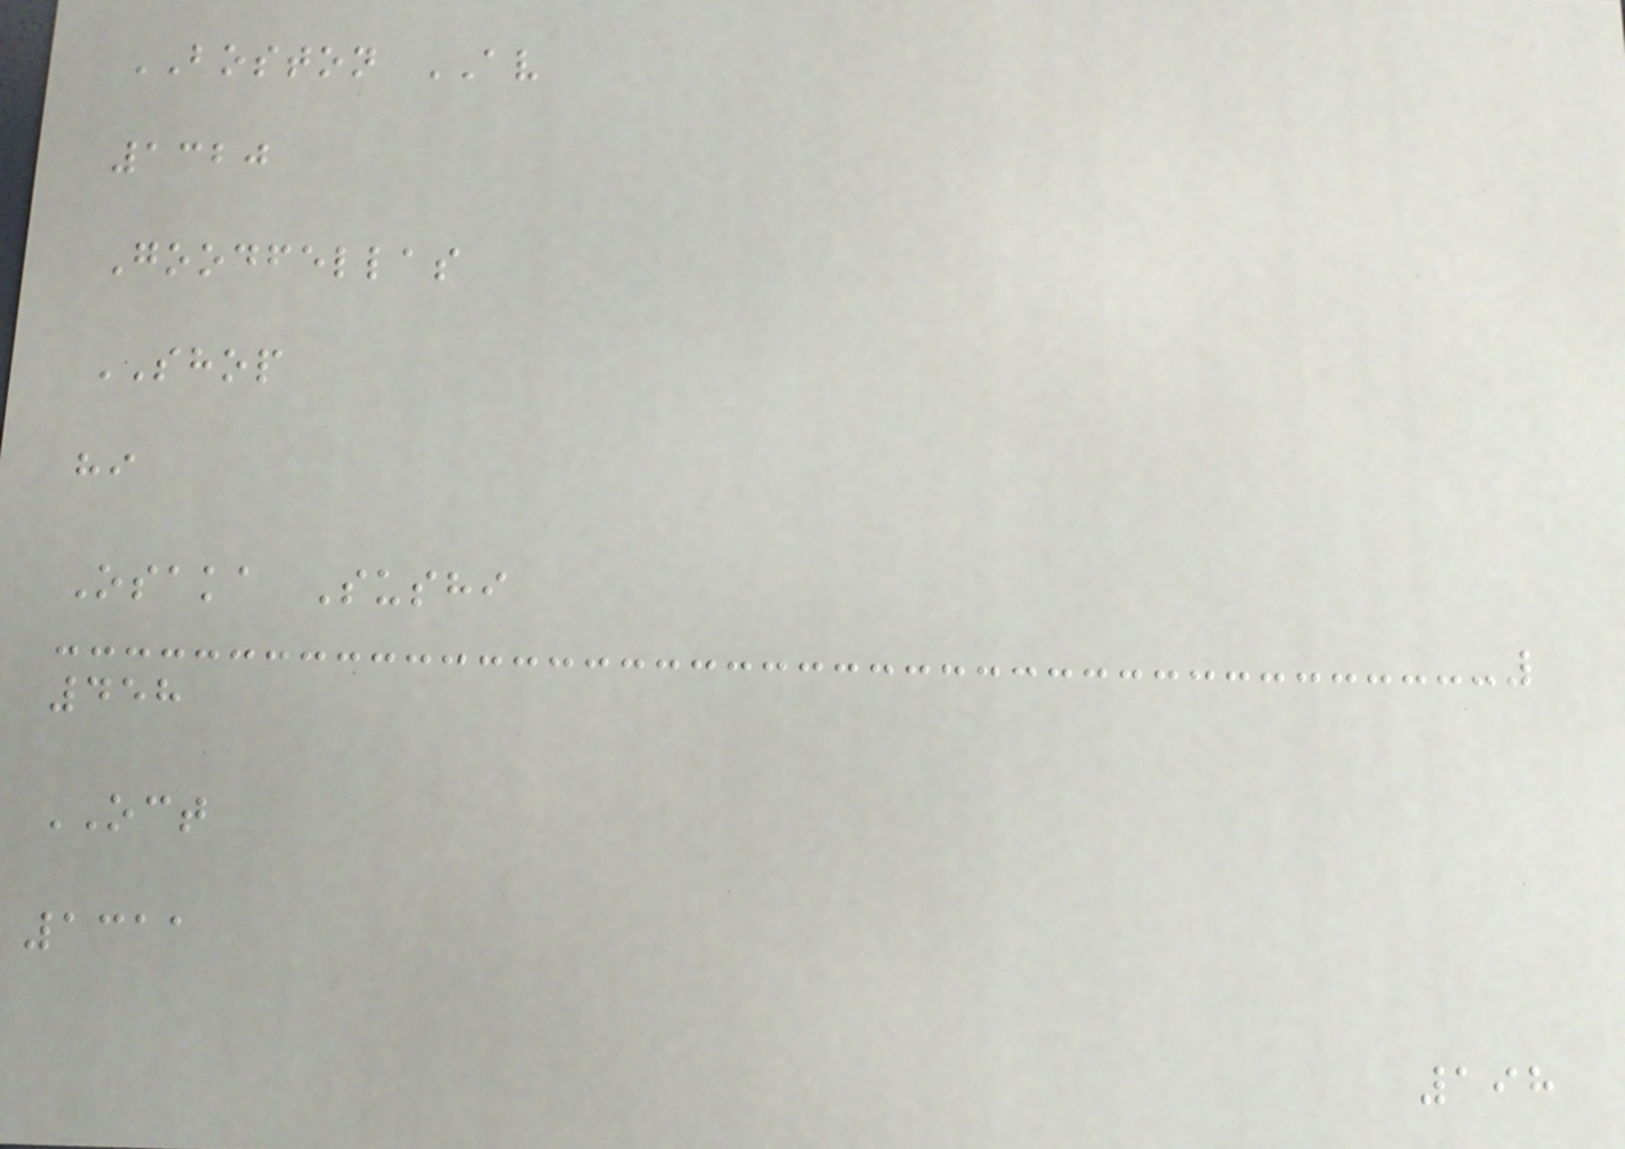BOSTON AV
1320
Goodfellas
SHOP
hi
Osaka Sushi
458
OCT
1311
198
